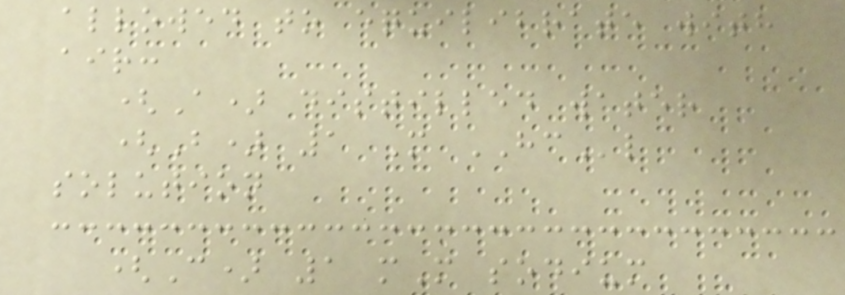allowed to equilibrate with
air:
(A) distilled water
(B) 1 M HCl
solution
(C) 1 mM sodium
